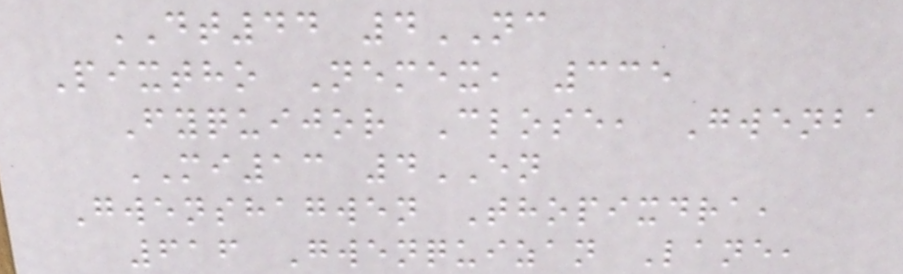DT44 4NC
Pixtho Nemex, 335
Fyquijor Close, Gwenba
MI13 4EN
Gwenshagwen Thopixdra,
616 Gwenquizan Lane,
